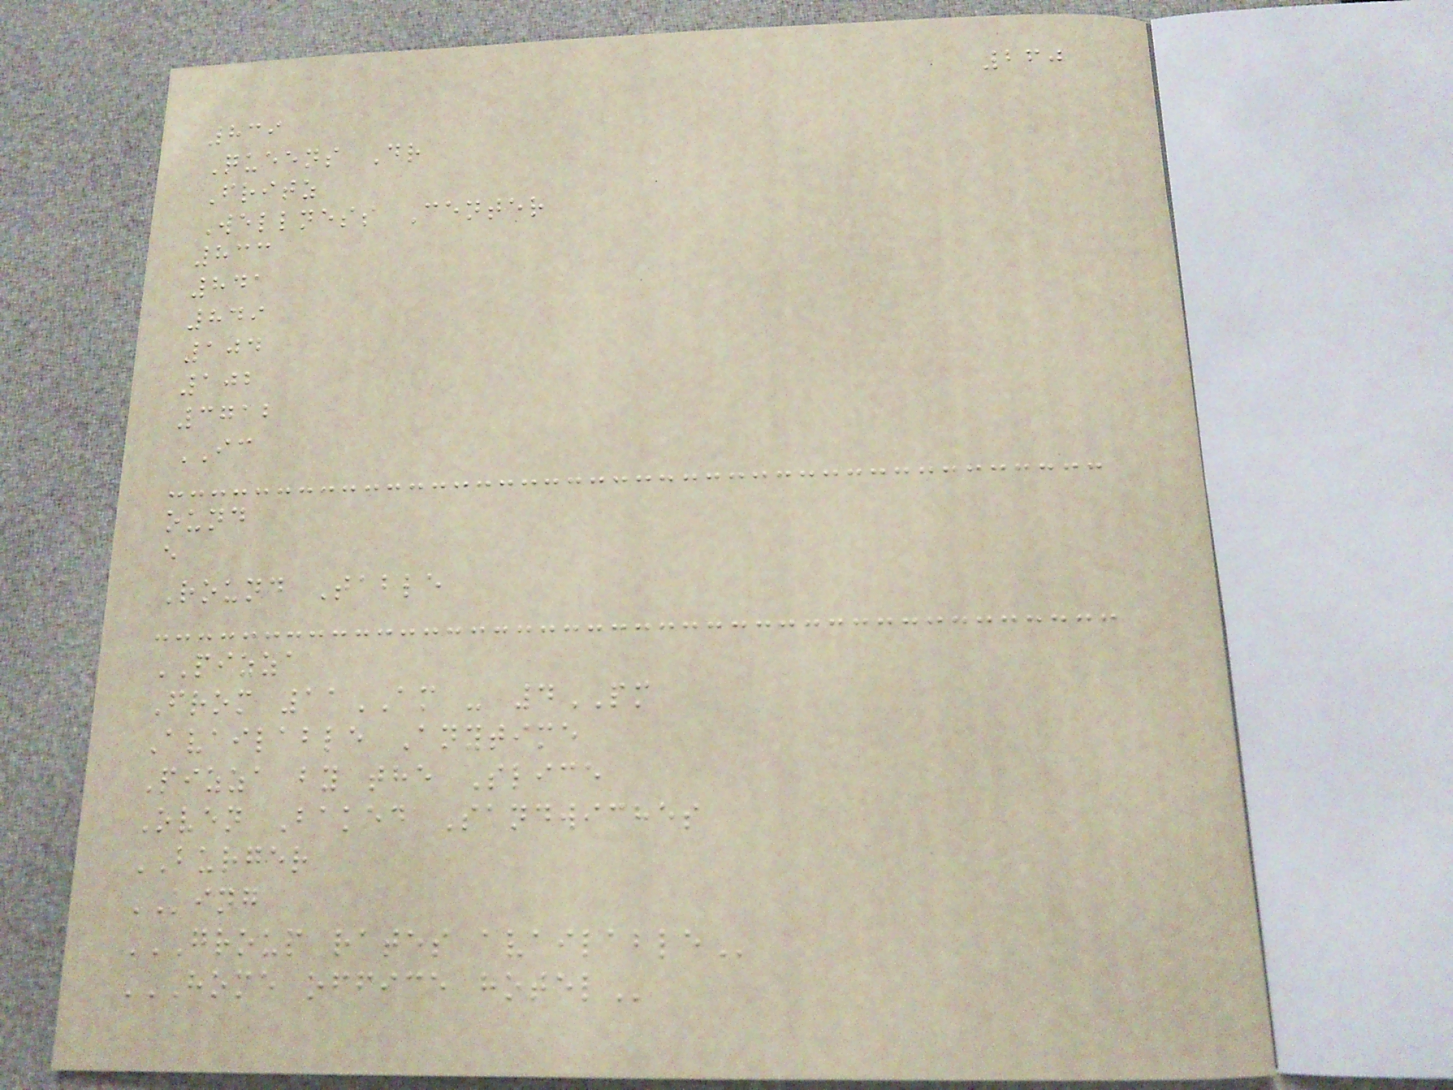260
839
Queens Dr
Fritz
Wellness Center
833
841
849
104
102
3712
IC
ound
e
Round Table
PIZZA
From 11AM - 4PM
Available Anytime
Pizza by the Slice
Oven Baked Sandwiches
BURGER
KING
GROUP RATES AVAILABLE
HOME OFFICE HOTEL
